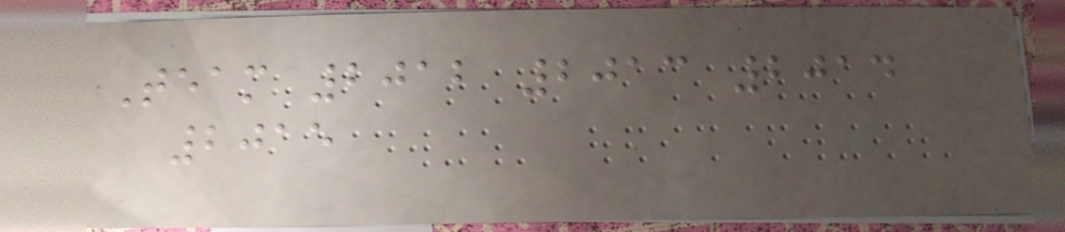Team 2012 2013 2014
2015
